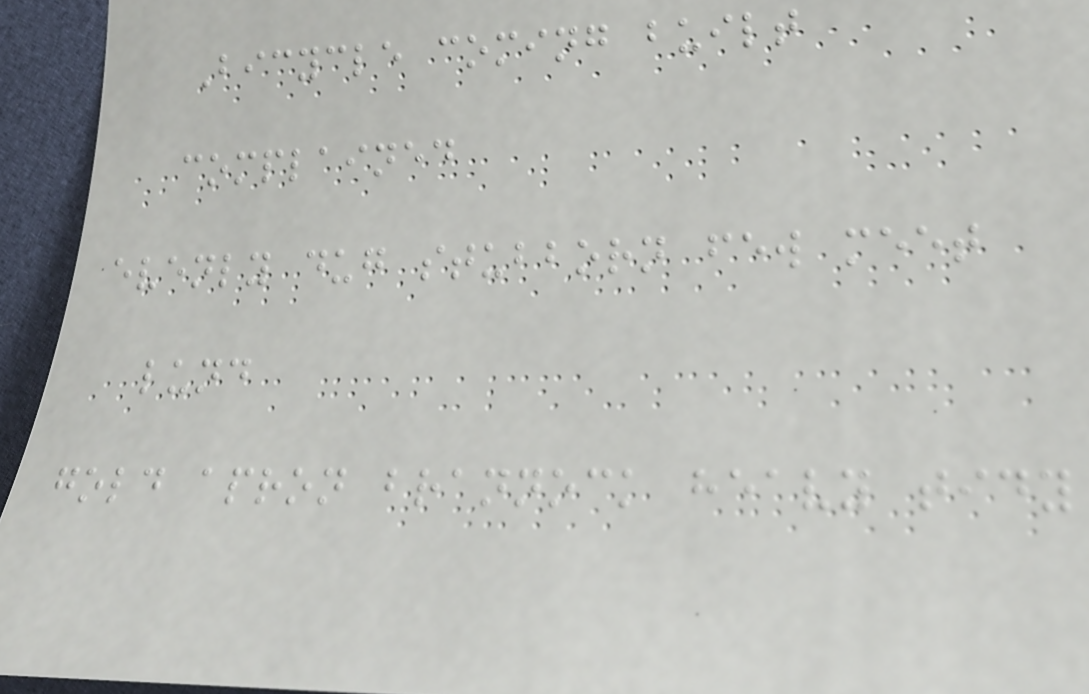Bicycle coming built
complained
evenly dug stubborn few meet
lund
gold apron brannock heavy tidy
